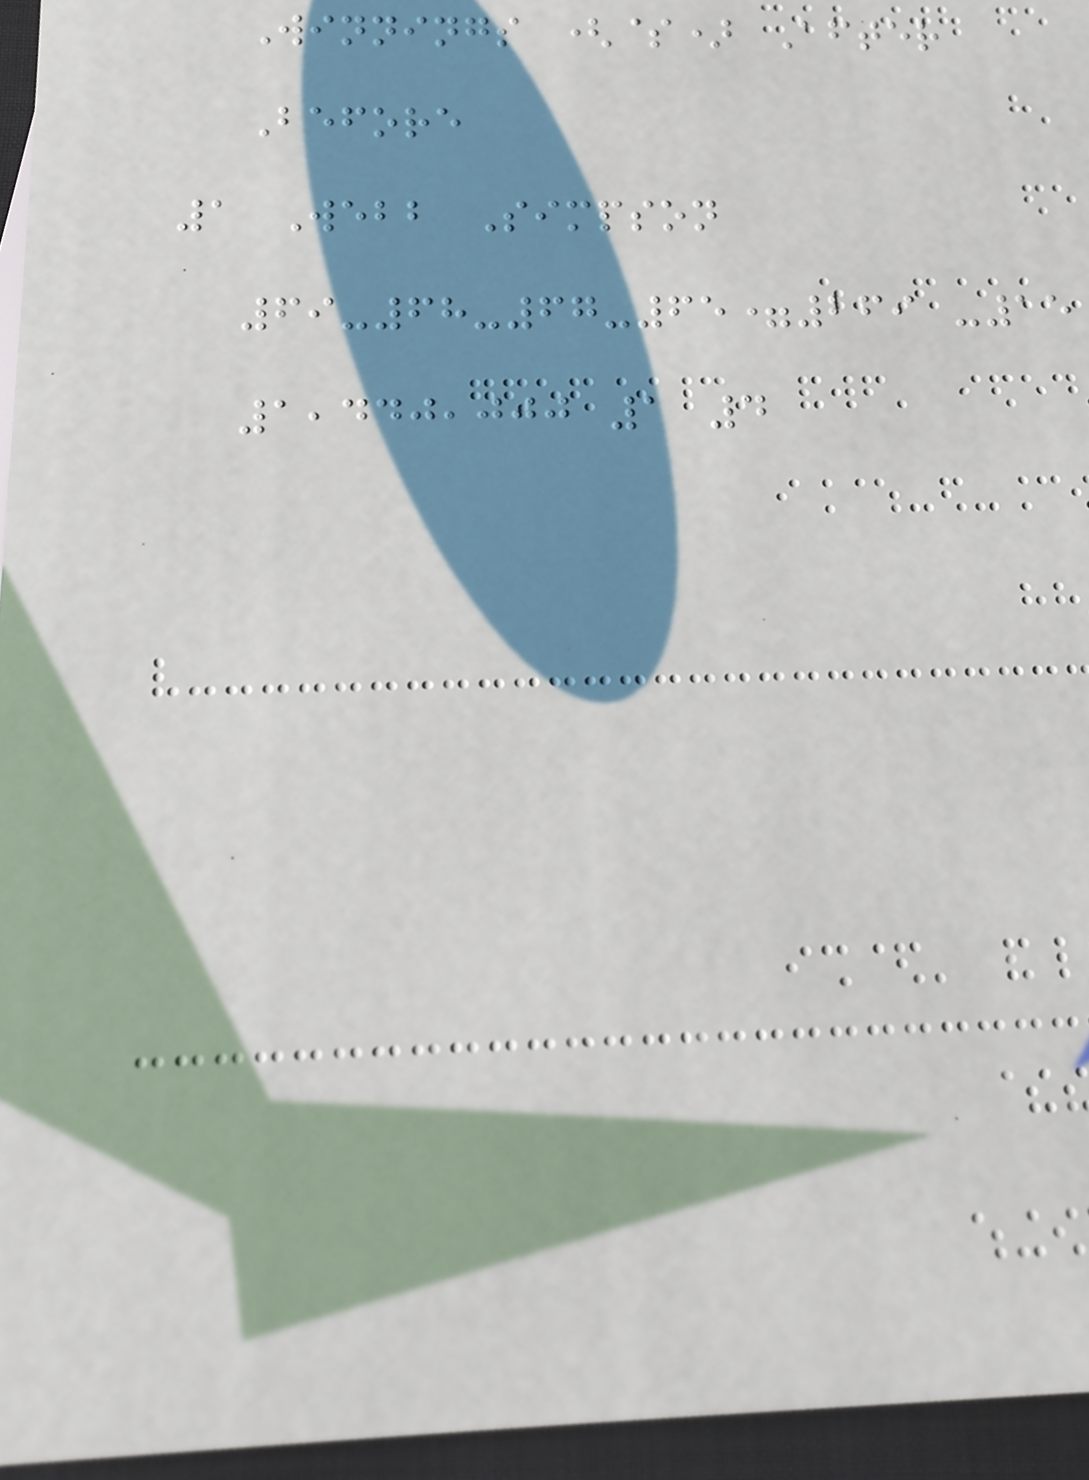Winnings ($) After
Before
1 Webb Simpson
69-68-67-65=269 -15
1,440,000 1 4
